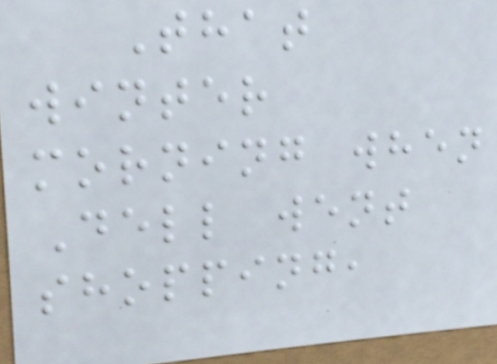That
winter
morning when
Dell went
shopping,
